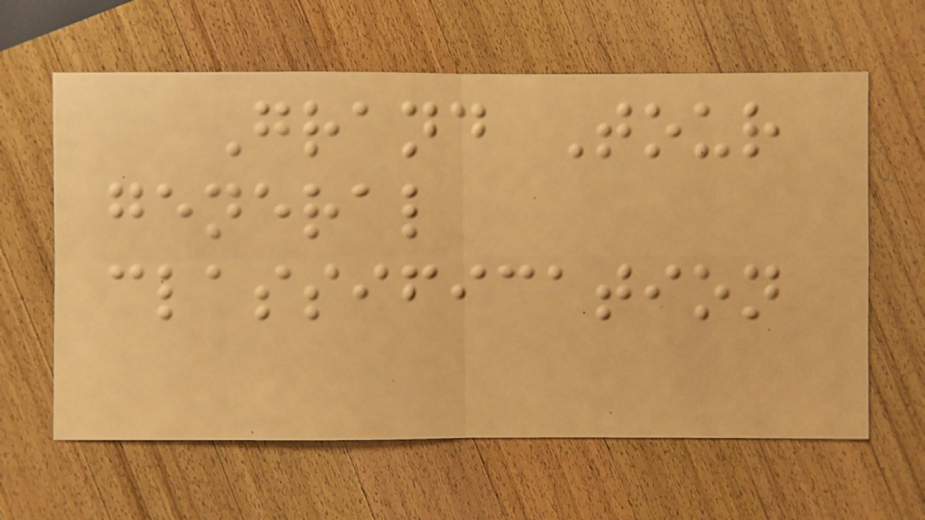Grand Tour
general
classification
